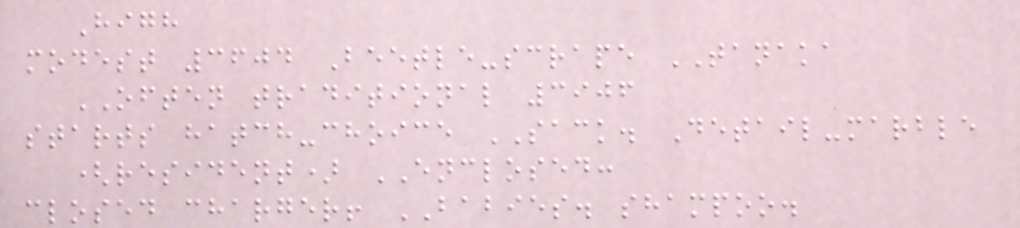High
modest 3604 Beetle-scrape TANAKA
OFTEN traditional 3906
starts hatch-choice SACK. Detail-marble
(resident) ENCLOSED:
closed charger! BABIES. shampoo.
